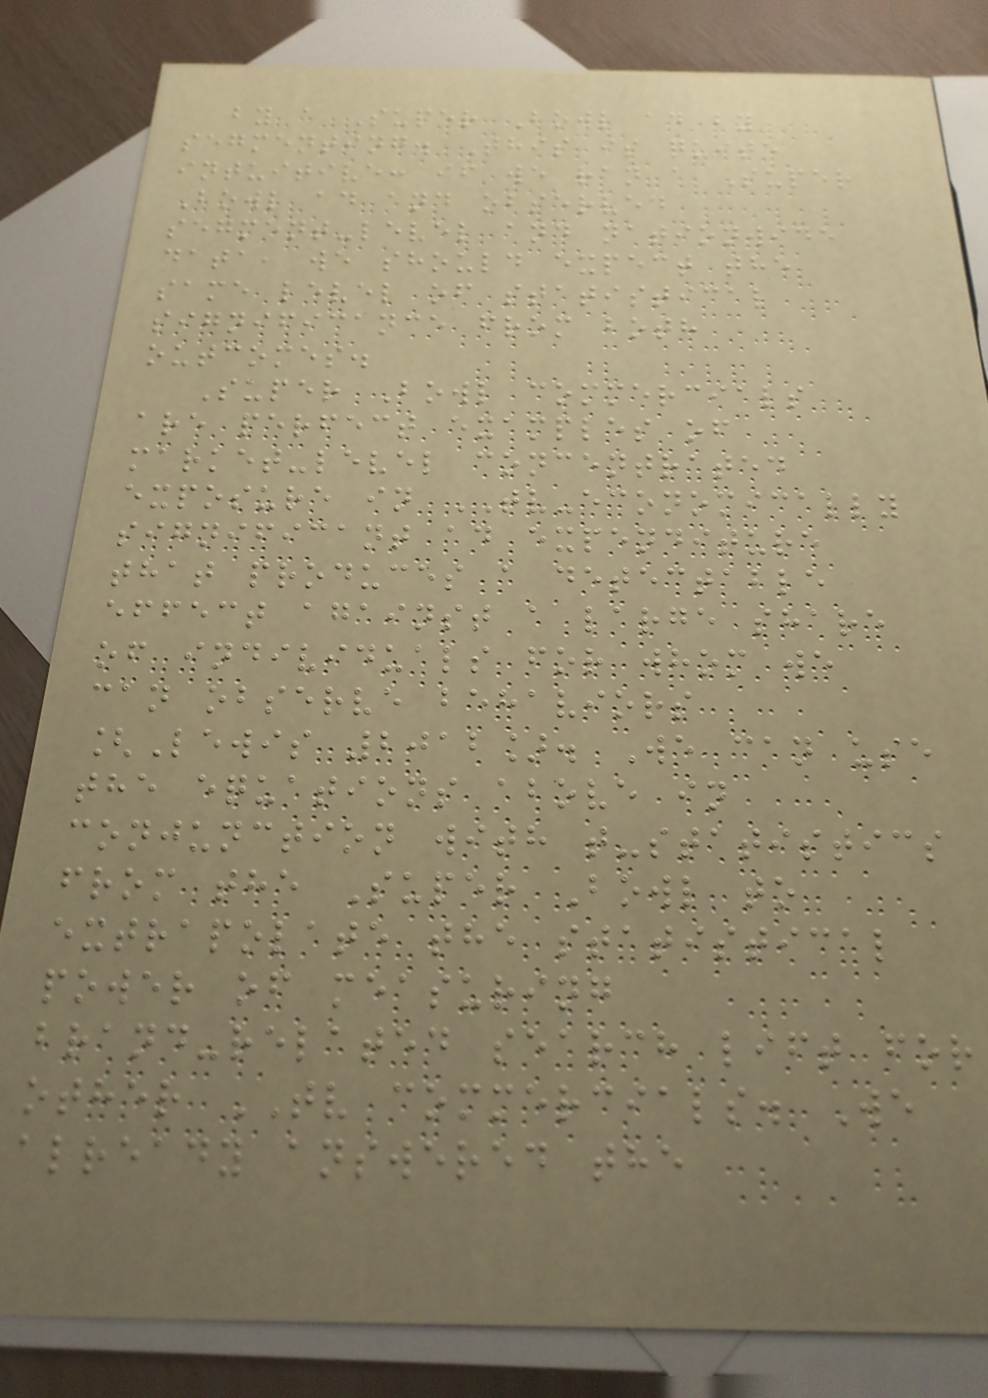by a Super Bowl ad by
segmenting. This is quite
intuitive: if we ran a Super
Bowl ad and observed
segment-level and nationwide
data, we should expect the
same level of statistical
significance from both
outcomes.
Super Bowl commercials
are perfect examples of
market-level concentrated
exposure in TV-economically
significant ad expenditure
that produces a detectable
effect against a large share
of individuals for whom we
can observe behaviors
[Lewis 2012]. We can use
the equations above in
conjunction with t-statistics
from the Super Bowl to
extrapolate the statistical
power of measuring
brand-related search lift for
other TV commercials. We
already answered the
